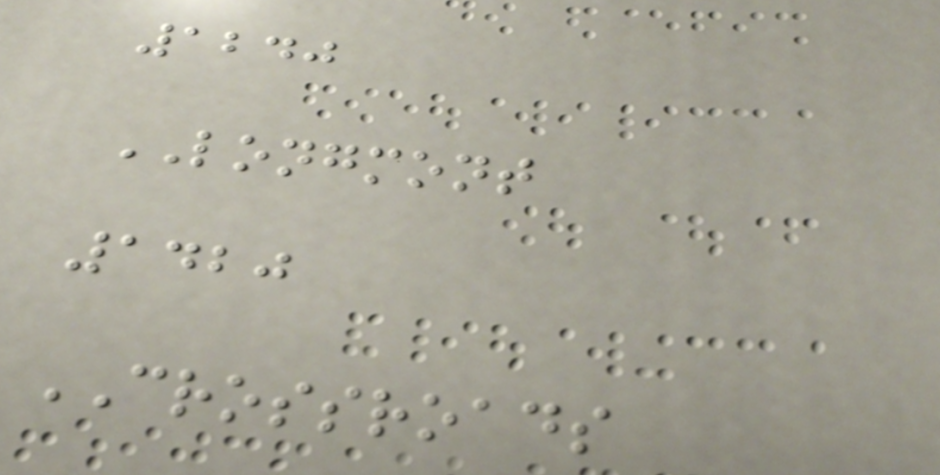1240
LONGMONT
1420
CROSSROADS
